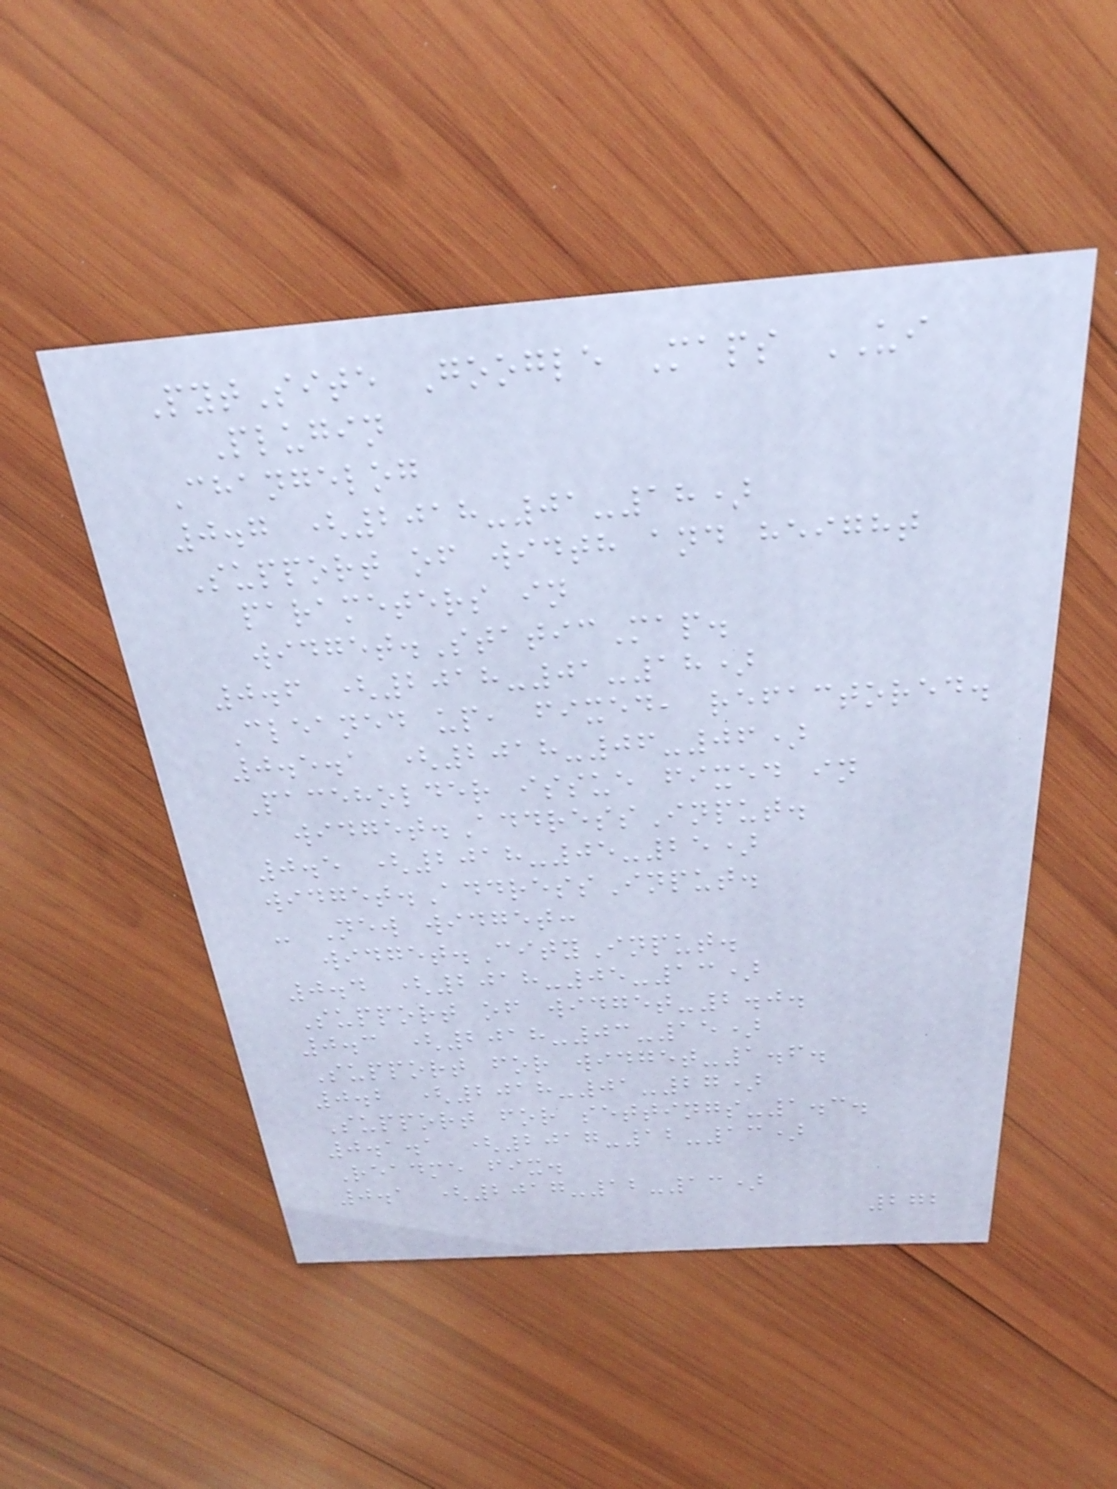PytSite Google Maps UI
Plugin
Changelog
0.7 (2018-01-18)
Support of width and height
parameters in
widget.StaticMap.
0.6 (2018-01-18)
Cleaned up, fixed, refactored.
0.5.1 (2018-06-06)
Paceholder issue fixed in
widget.AddressInput.
0.5 (2018-05-25)
widget.AddressInput.
- New widget:
widget.CityInput.
0.4 (2018-05-13)
Support of widget-2.0.
0.3 (2018-03-15)
Support for widget-1.6.
0.2 (2018-01-27)
Support for settings-1.3.
0.1.1 (2017-12-13)
Readme fix.
0.1 (2017-12-13)
272
